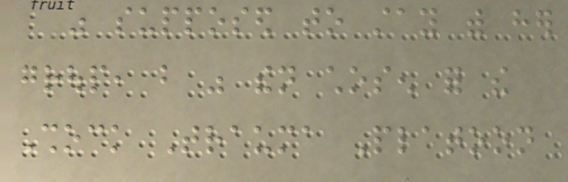was supposed to stay with her
group, but was then chosen for the
Shock Trauma Platoon
